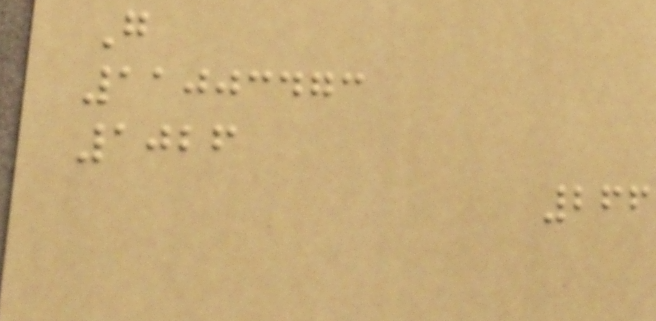G
11003473
1026
266
